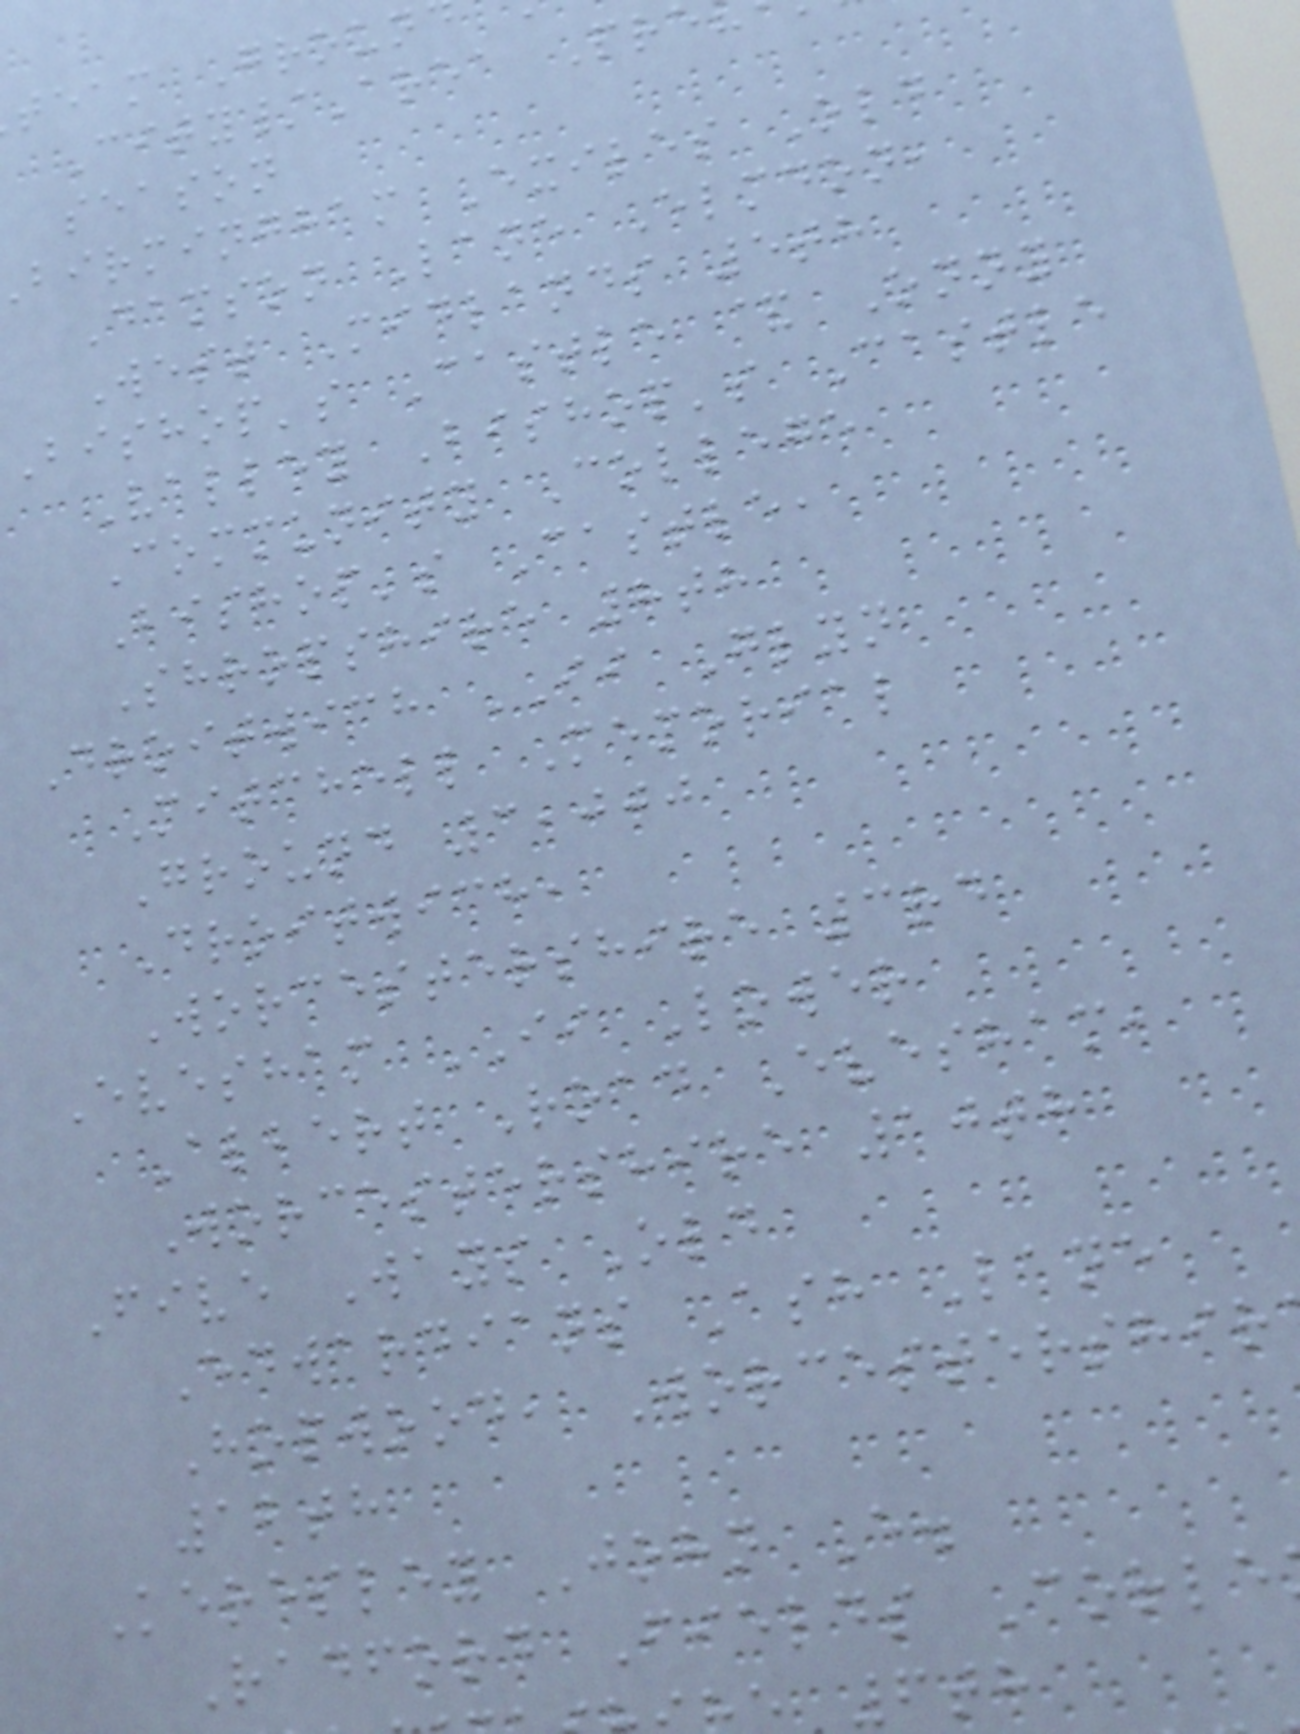team Groun
City/Area Pr
season
birmingham Exiles Old
Damson Lane Elmdon,
West Midlands 5th
Bishop's Castle & Onny
Valley Bishop's Castle
Community College
Bishop's Castle,
Shropshire 8th
Droitwich II Glyn
Mitchell Memorial
Ground 3,000
Droitwich,
Worcestershire 3rd
Evesham II Lower
Albert Road Evesham,
Worcestershire 10th
Five Ways Old
Edwardians Ash Lane
Hopwood, Worcestershir
12th
Keresley John E.
Radford Fields Corle
